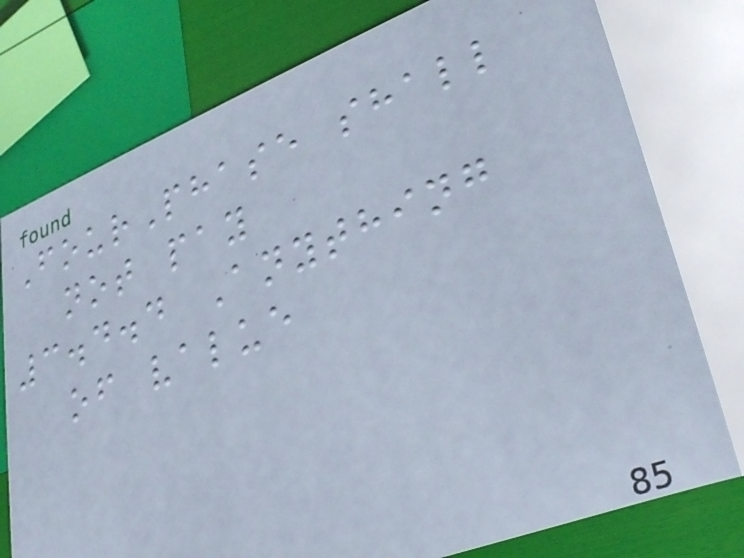FourPhase shall
not pay
3.4.4 Anything
of value
